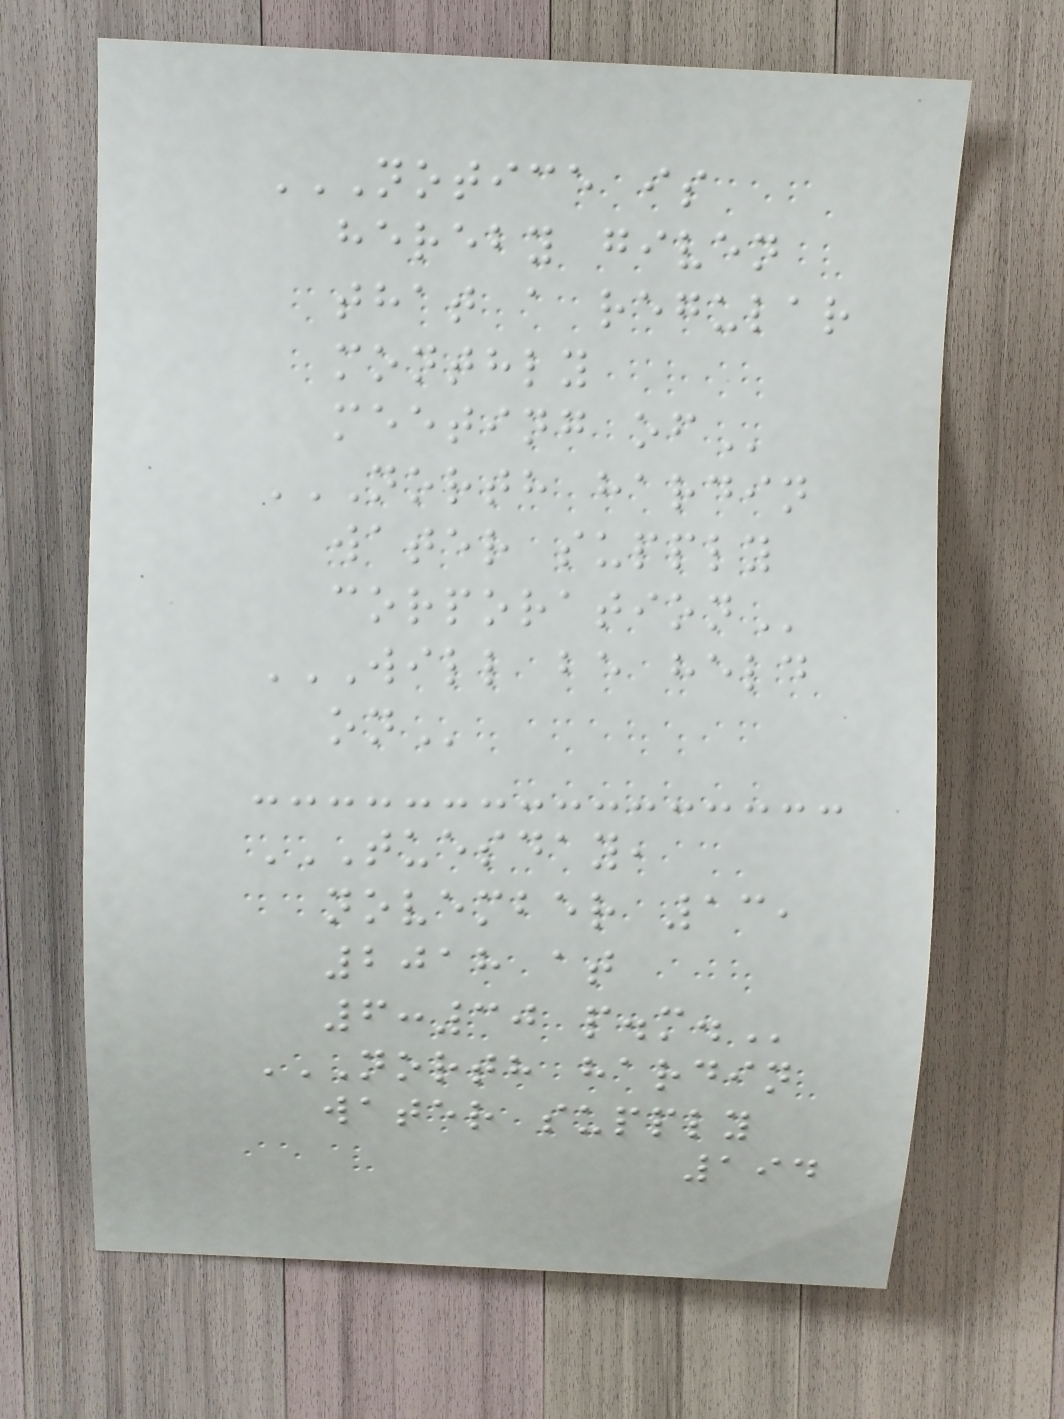NOTICE IS
HEREBY GIVEN
THAT A REGULAR
MONTHLY
MEETING OF
NORTH HARDIN
WATER SUPPLY
CORPORATION
WILL BE HELD
ON
TUESDAY,
NOVEMBER 13,
2018 AT
6:30 P.M.
NORTH HARDIN
WATER SUPPLY
194
